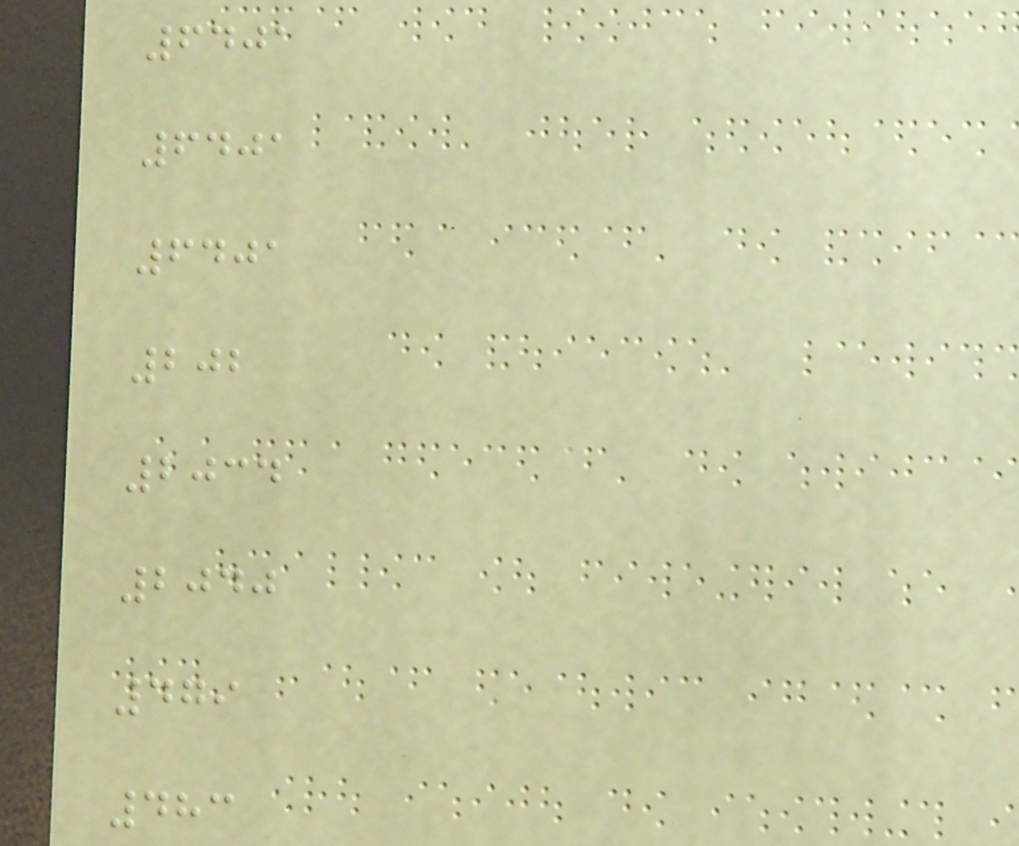6401
6401
6401
202
2034
2040
479
483
